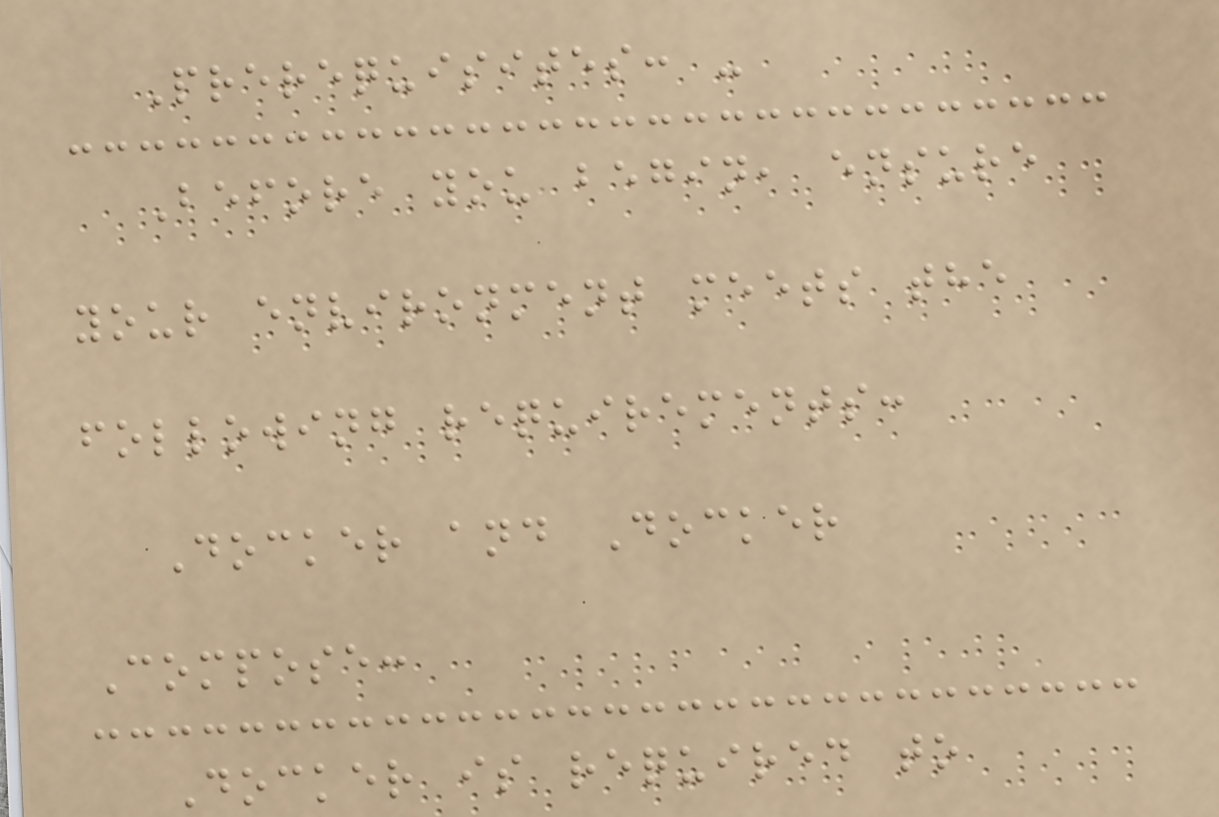Prerequisites: -
Before you begin, ensure
your environment meets the
following requirements:
Docker and Docker
Compose:
Docker is required to
